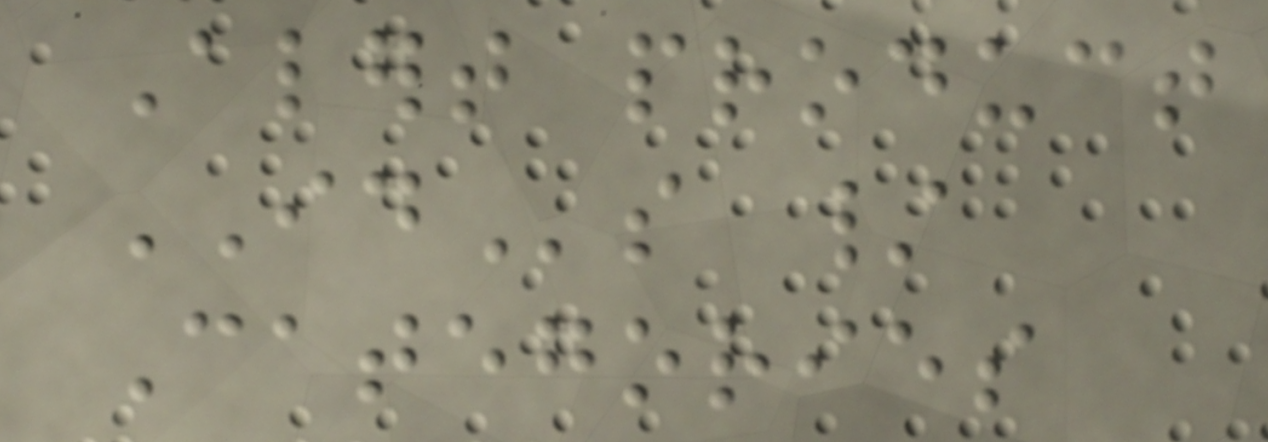Alert product
IDs /
Categories
